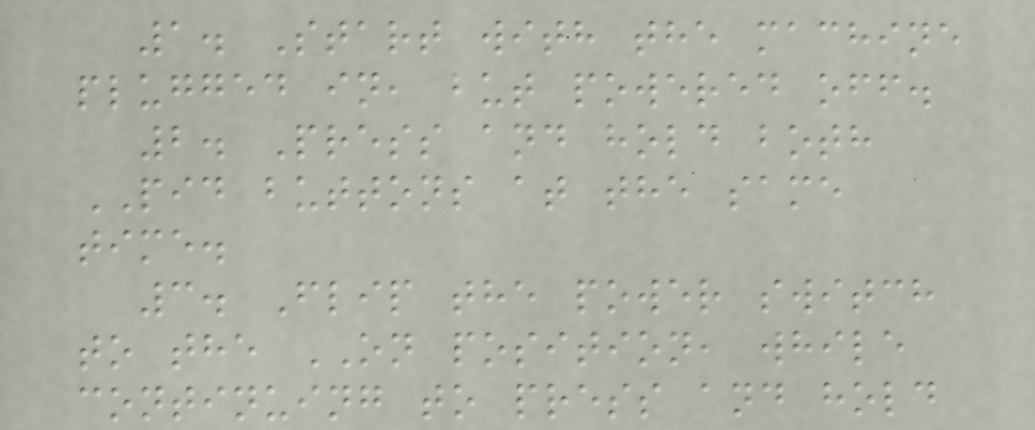1. Start with the machine
plugged in, but powered off.
2. Press and hold both
PID buttons at the same
time.
3. Flip the power switch
to the ON position, while
continuing to press and hold
